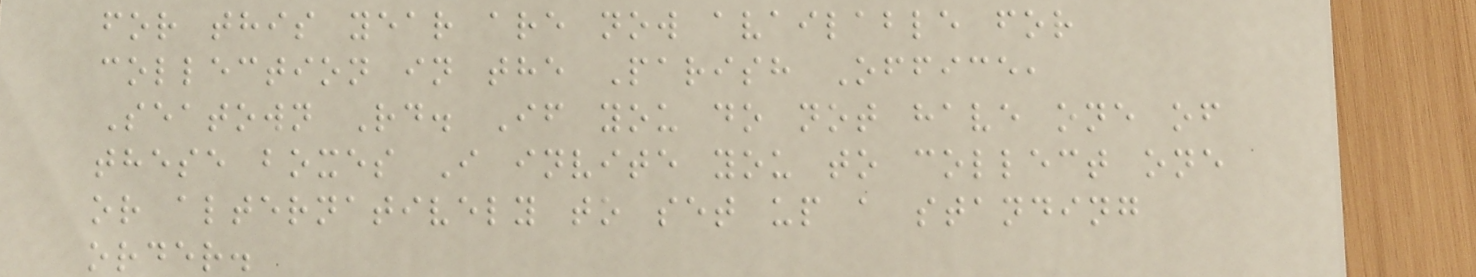for this year are now available for
collection in the Parish Office,
Seatown Rd. If you do not have one of
these boxes I invite you to collect one
or alternatively to set up a standing
order.
